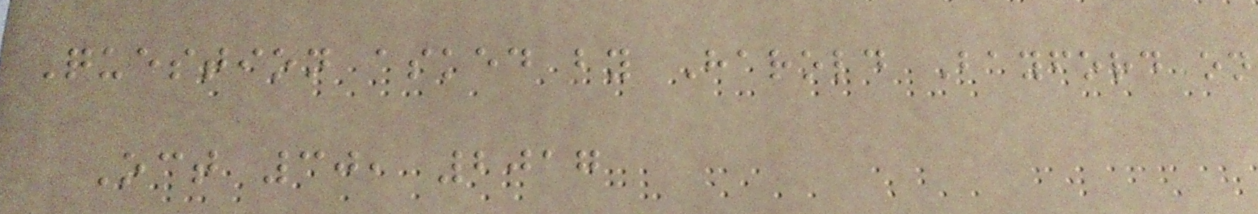Question asked by Harold Bayford on
Oct 30, 2017
